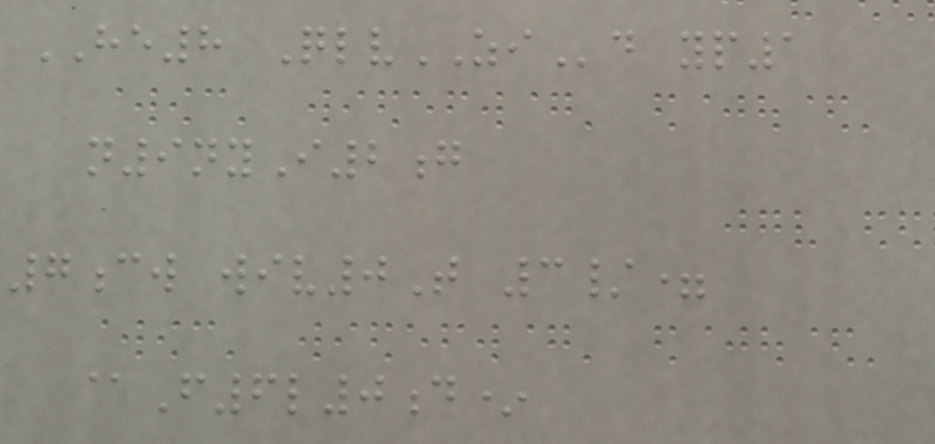HE8 QlvZId yp1
n9nyI2g
7cw wiv0T 3/=
@F6l0d*
